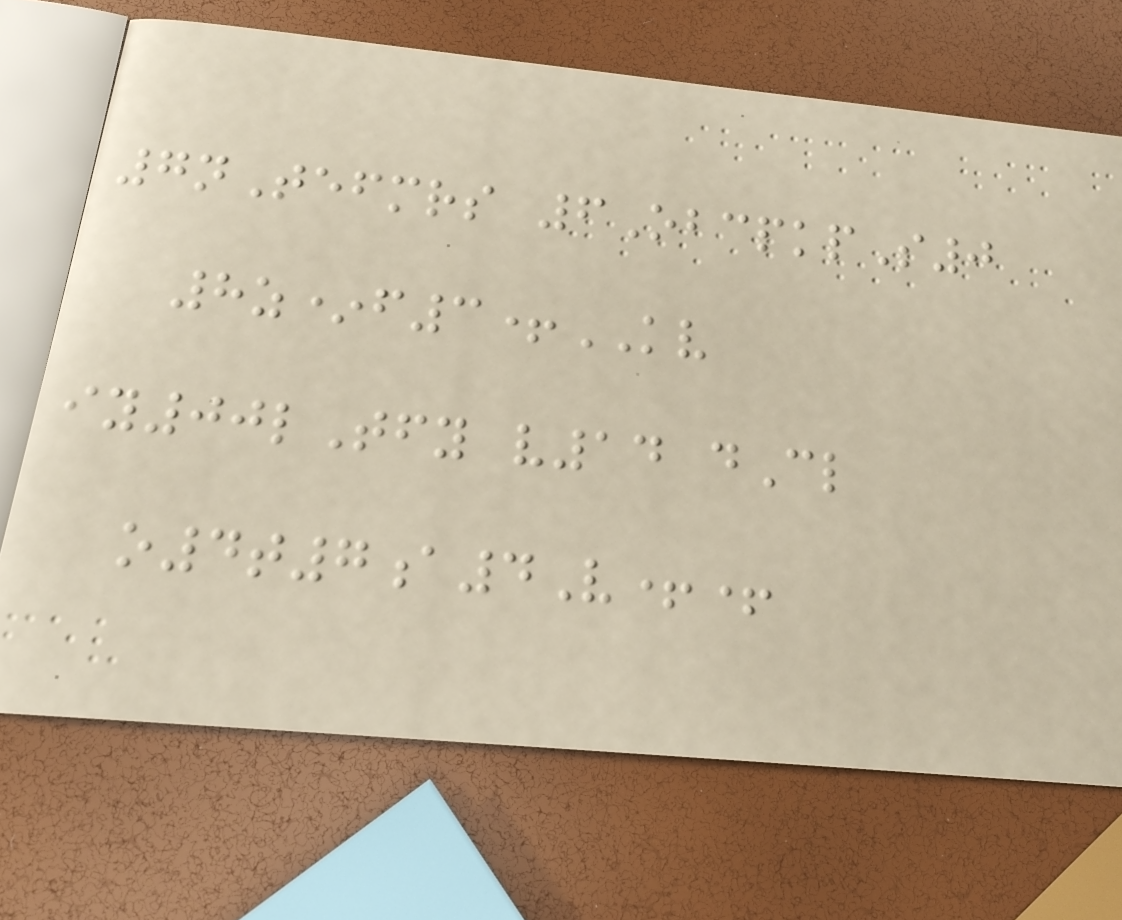7nTefmrs 6ObcpkpS0
8z*f3+KV
iy00lTfy v14 dCl
o4t7a4V++
